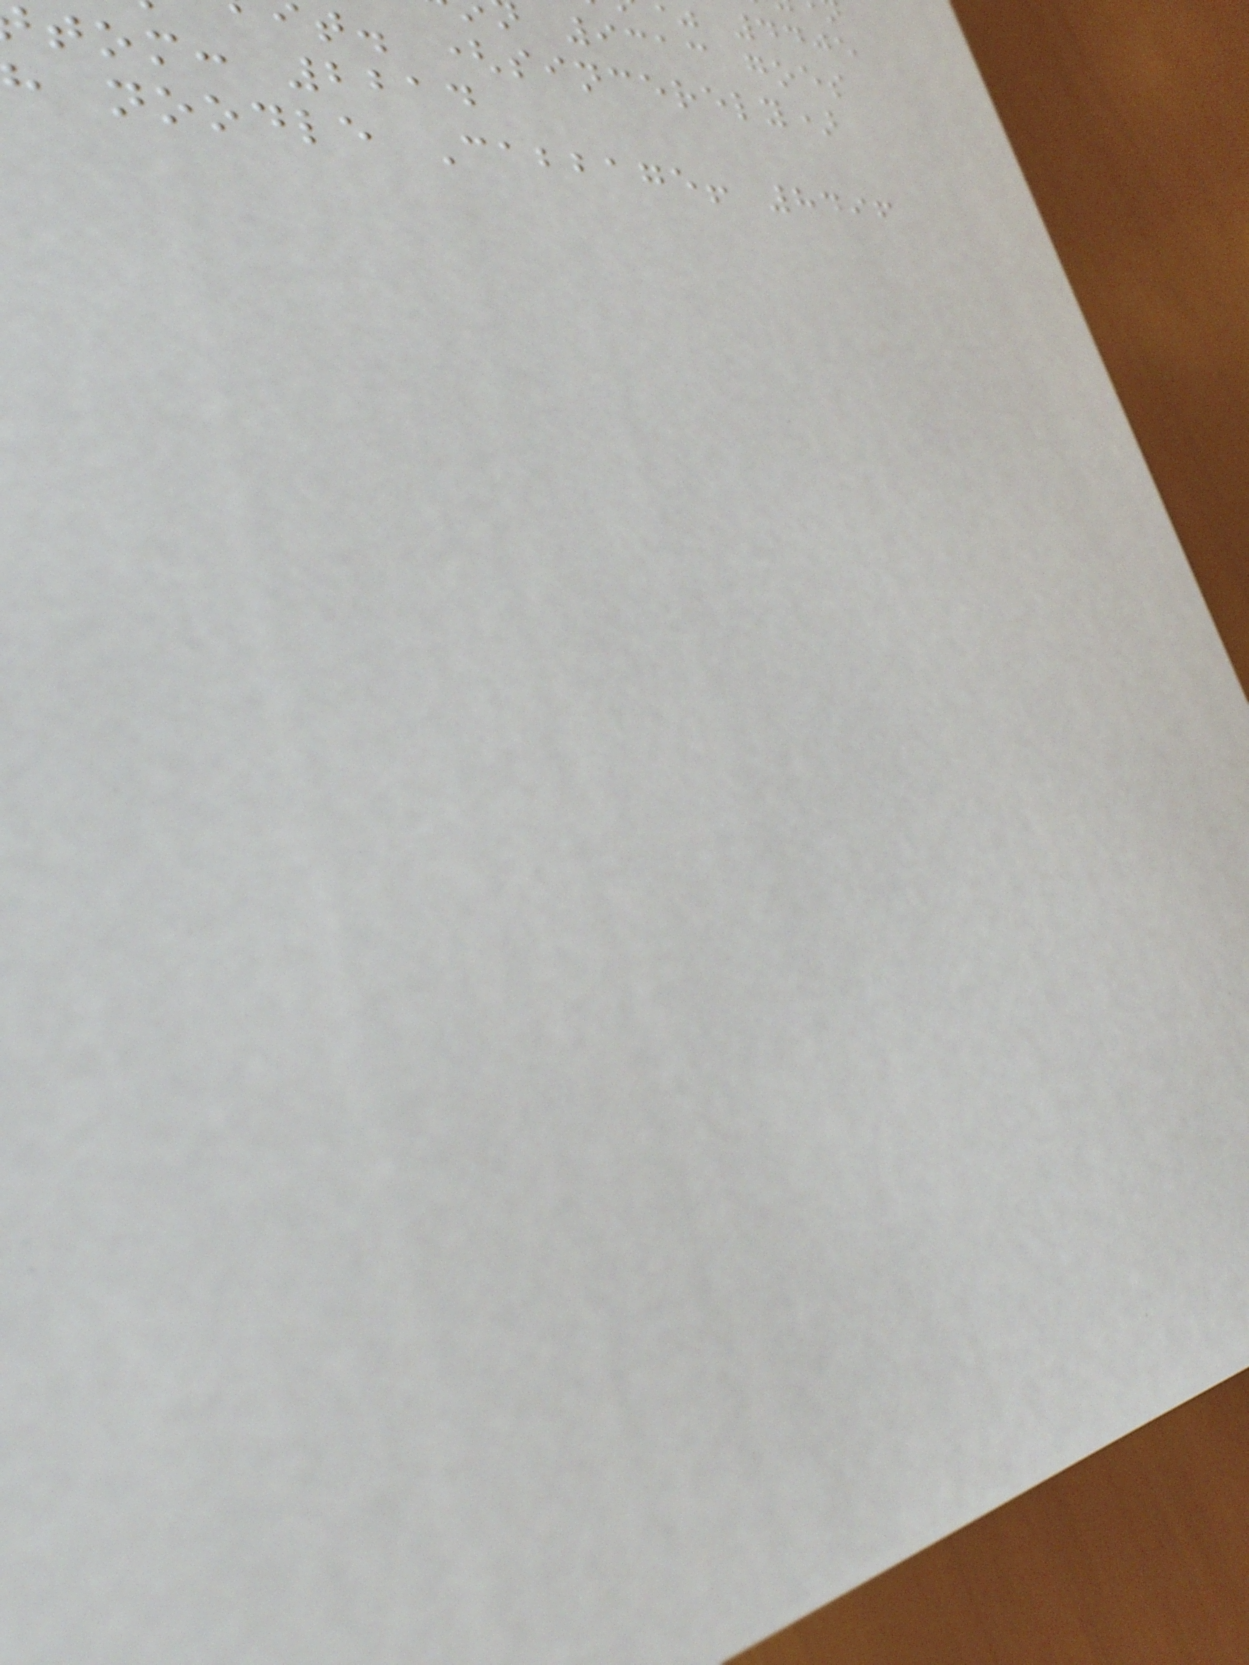9313 goes
t. (sincerely)
tom: 2214
h noodle Cabbage! 8496
